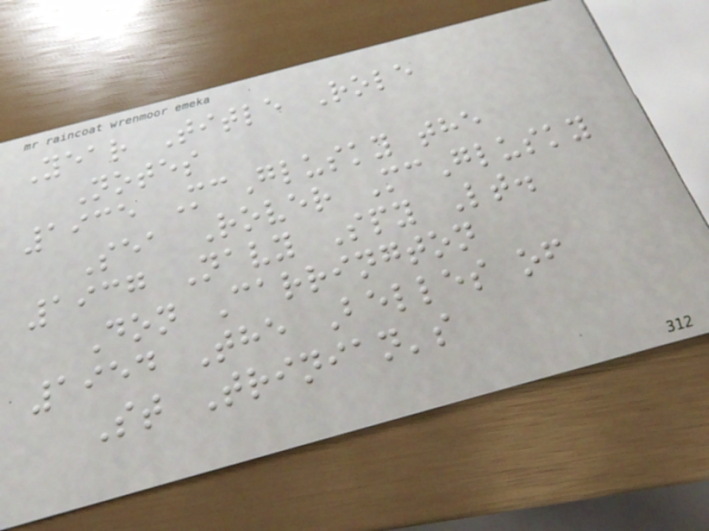Year Title Role
Notes
1935 McGlusky the
Sea Rover McGlusky
1937 Navy Spy Lt.
Don Carrington
1954 The Belles of
St Trinian's
